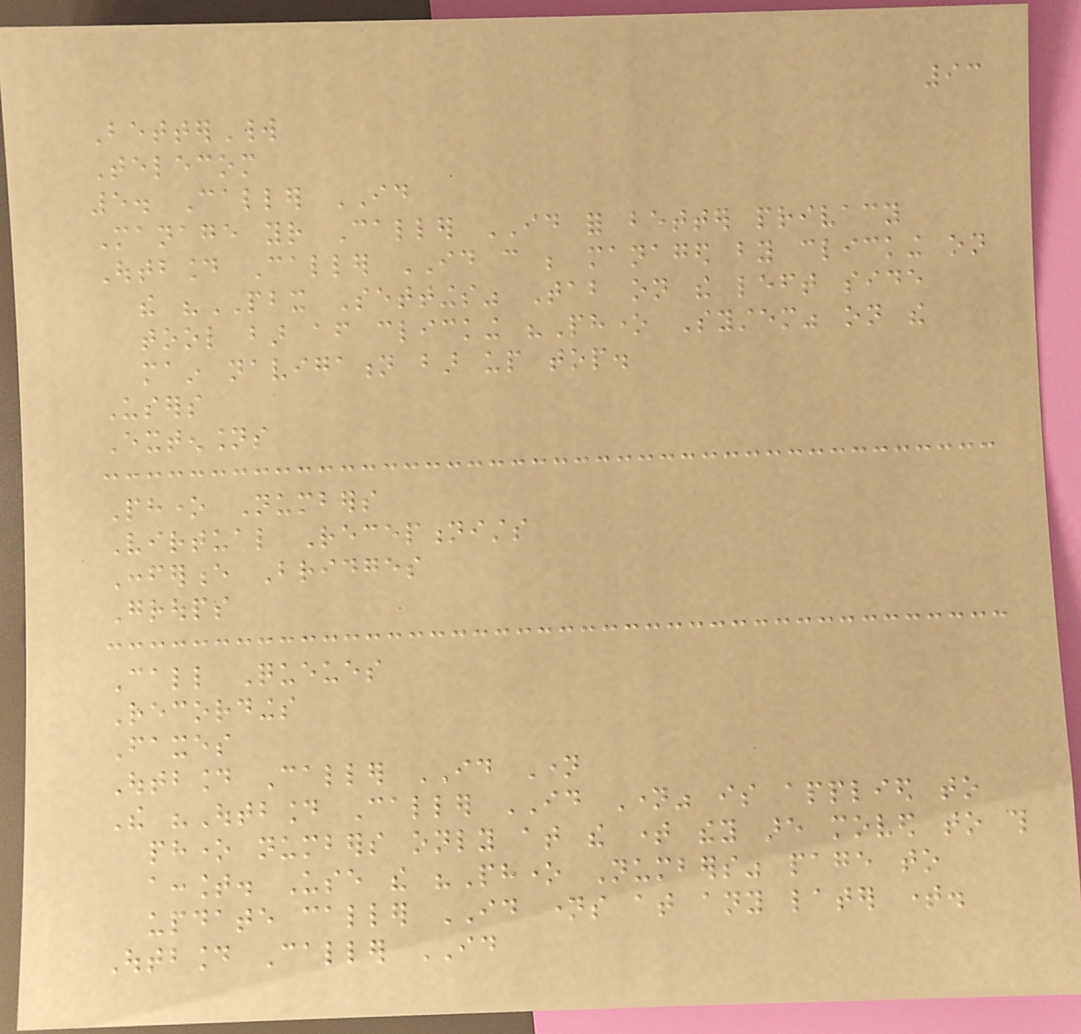93
BetterWorld
Telecom
5. Caller ID
Manage your Caller ID for better privacy
Outbound Caller ID can be managed by clicking on
the "PBX Settings" Tab on the left side
tool bar after clicking "Phone System" on the
main navigation bar up top.
Users
Extensions
Phone Numbers
Virtual Receptionists
Conference Bridges
Groups
Call Queues
Recordings
Faxes
Outbound Caller ID Name
The "Outbound Caller ID Name" is applied to
phone numbers only at the time they are moved to this
account. Use the "Phone Numbers" page to
update caller ID names at any later time.
Outbound Caller ID
